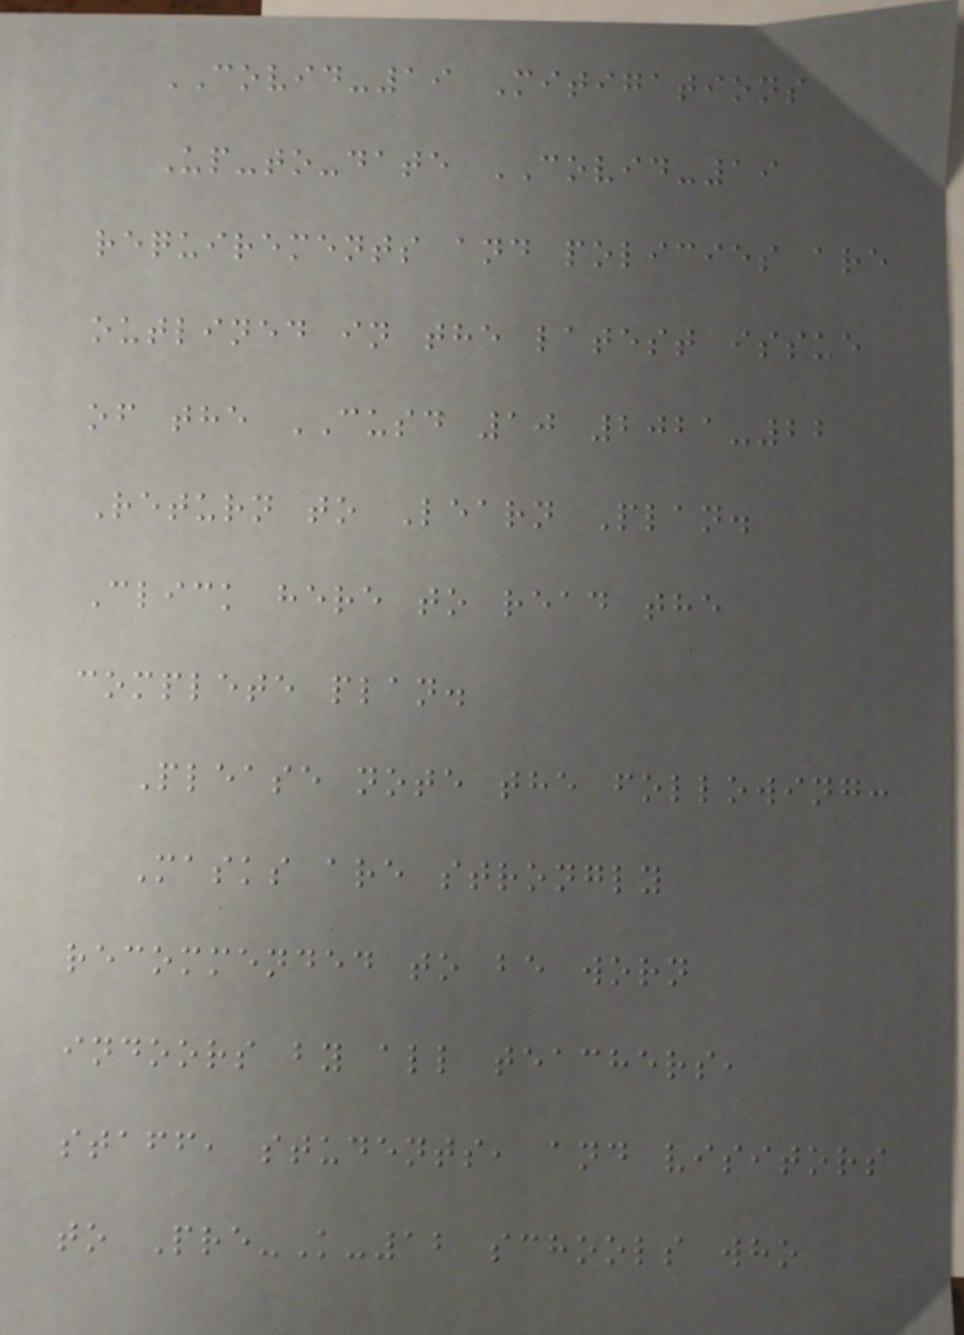COVID-19 Mitigations
Up-to-date COVID-19
requirements and policies are
outlined in the latest issue
of the CUSD 10 2021-22
Return to Learn Plan.
Click here to read the
complete plan.
Please note the following:
Masks are strongly
recommended to be worn
indoors by all teachers,
staff, students, and visitors
to Pre-K-12 schools who
